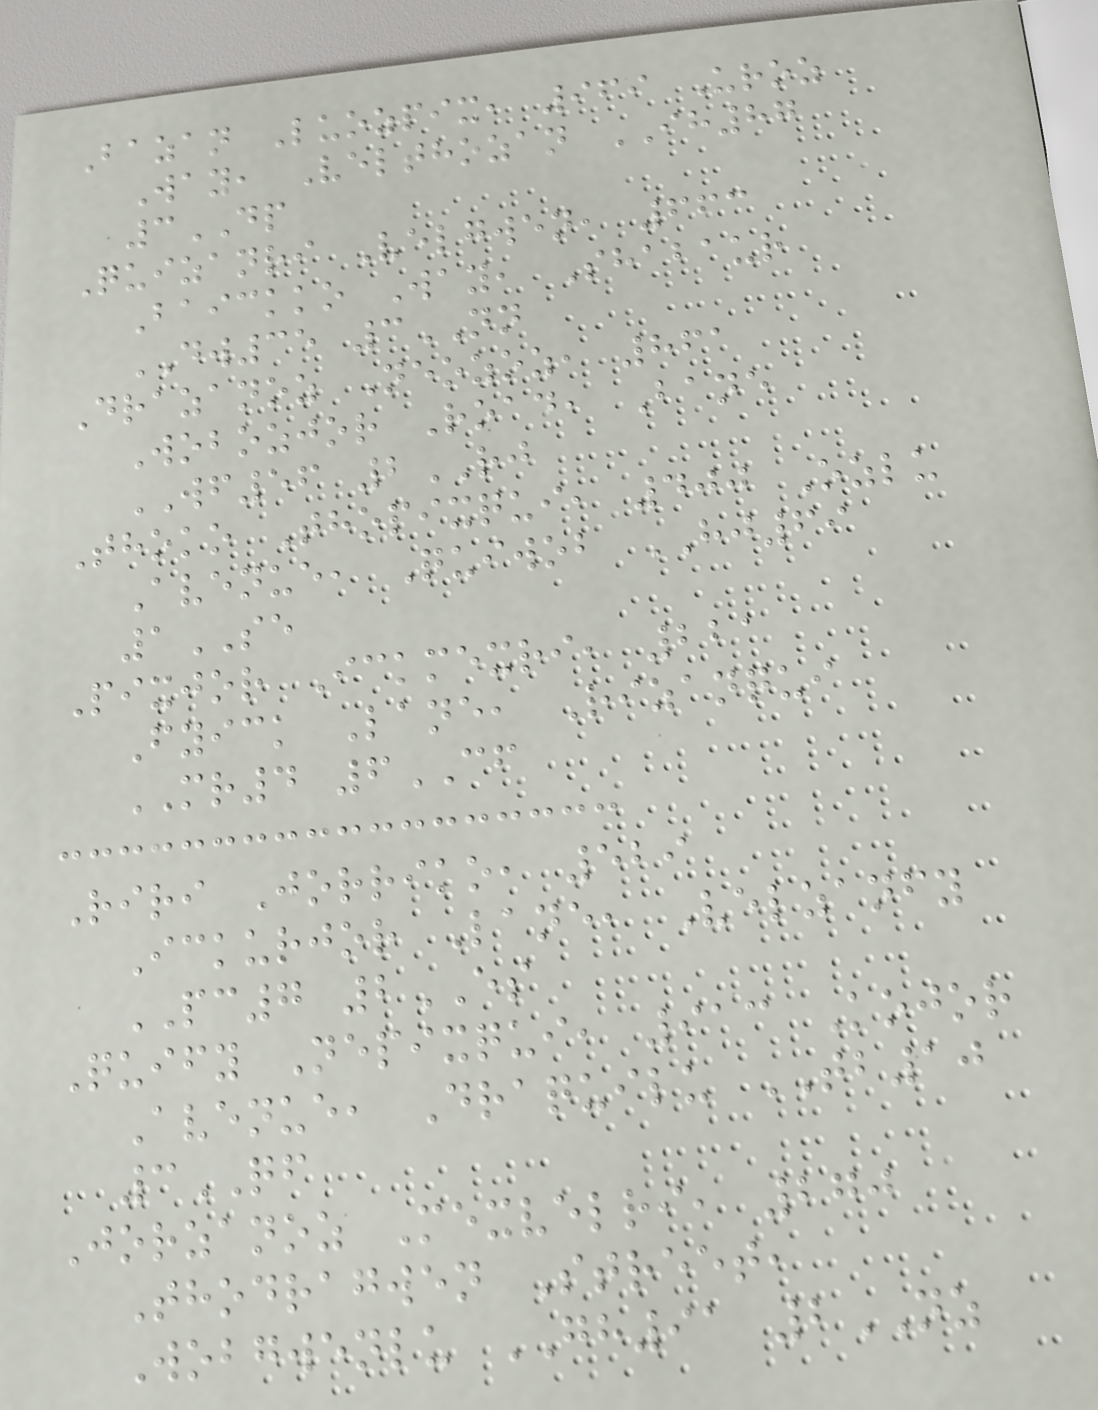Bazan Luozpix, 969 Uroz
Way, Velthozan IH87
3DP
Quizanri Velgwen, 663
Baickko Way, Shabaur
DW35 3NN
Drazanoz Neozoz, 861
Wobozjor Road, Bane
WF56 2RJ
Thoko Thopixqui, 400 Ozlu
Avenue, Quiwob HJ69
1SE
Pixjor Ickmexri, 221
Fyick Lane, Rizanqui
MR4 6CF
Riri Jorriko, 529
Ickurjor Lane, Velzanfy
PC7 2ES
Quify Nepixqui, 913 Kojor
Avenue, Draquilu TB10
3QF
Jorzanoz Mexvelri, 270
Thodragwen Street,
Wobgwenlu GH91 2NZ
